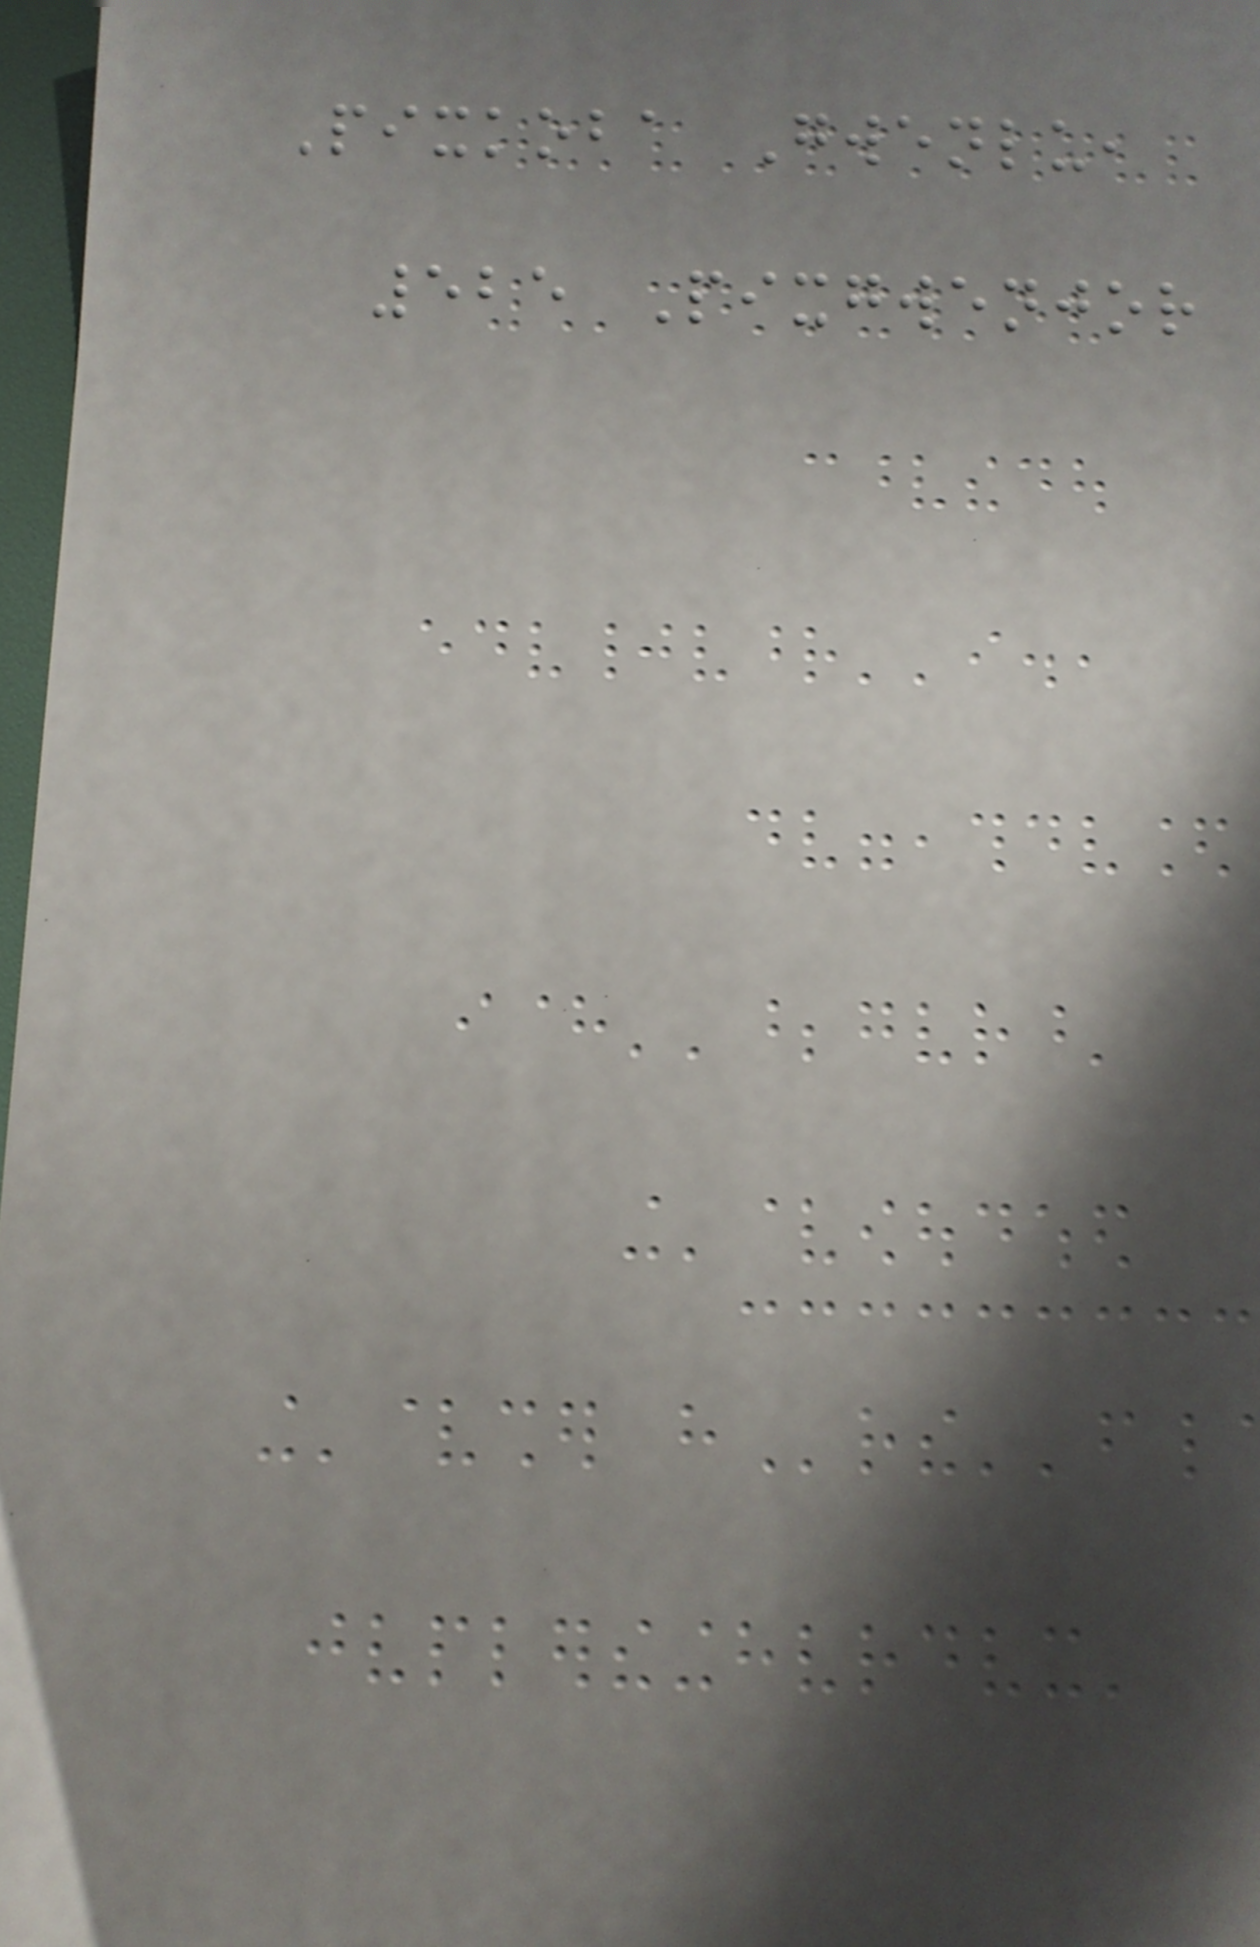Pixkoba Gwenlu,
525 Pixgwenjor
